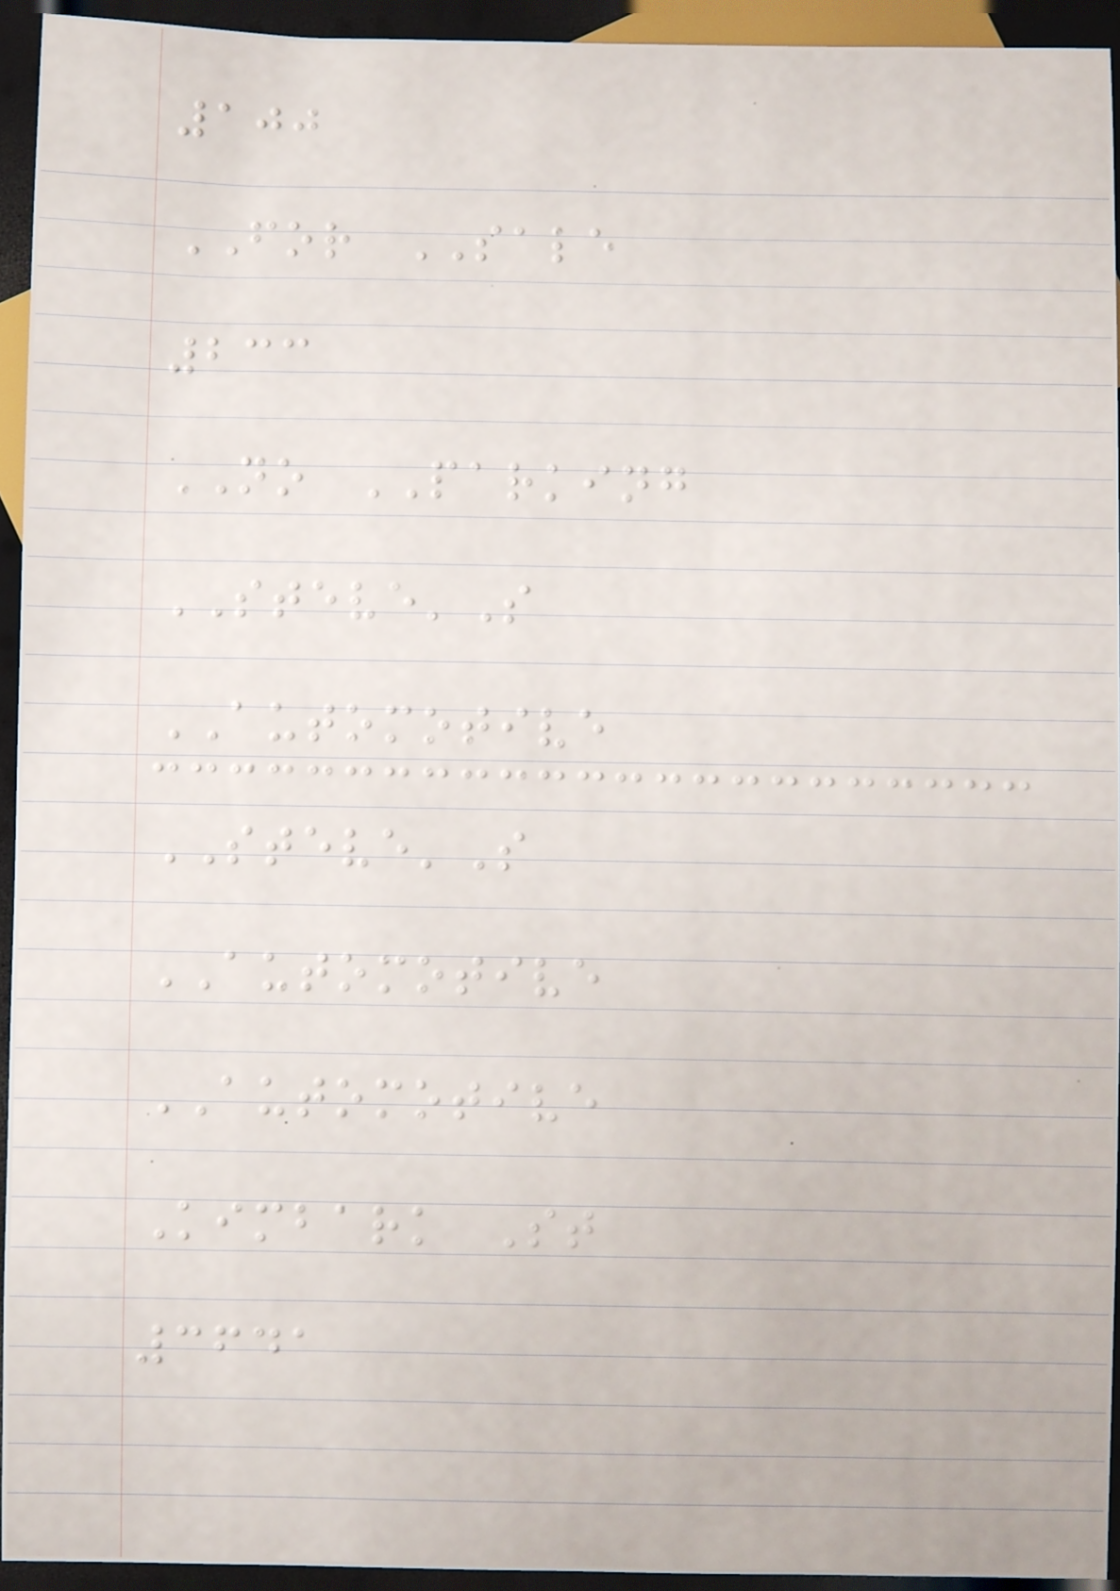100
FOR SALE
233
NO PARKING
STEVE'S
AUTOMOTIVE
STEVE'S
AUTOMOTIVE
AUTOMOTIVE
Kimbark St
3641
